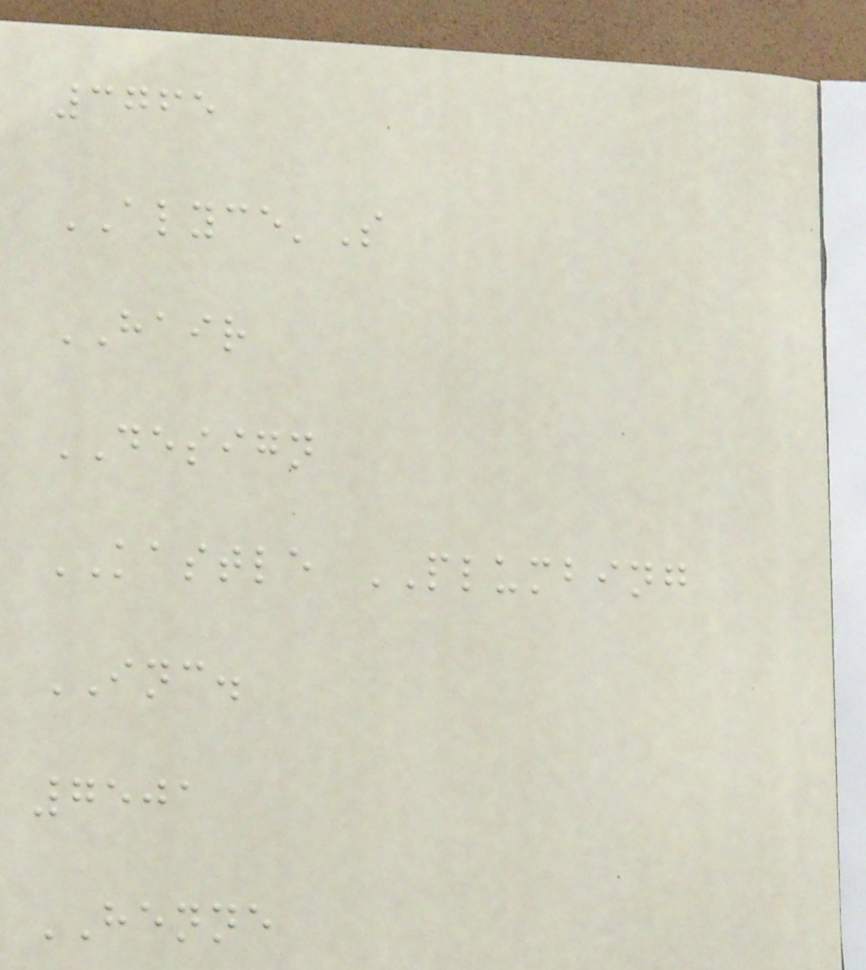3765
ALYCE'S
HAIR
DESIGN
KASTLE PLUMBING
INC.
7501
HENNE
